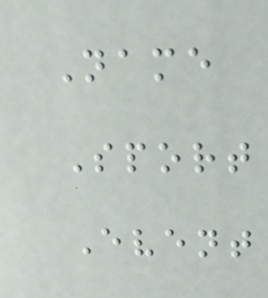Name
Sport
Event
